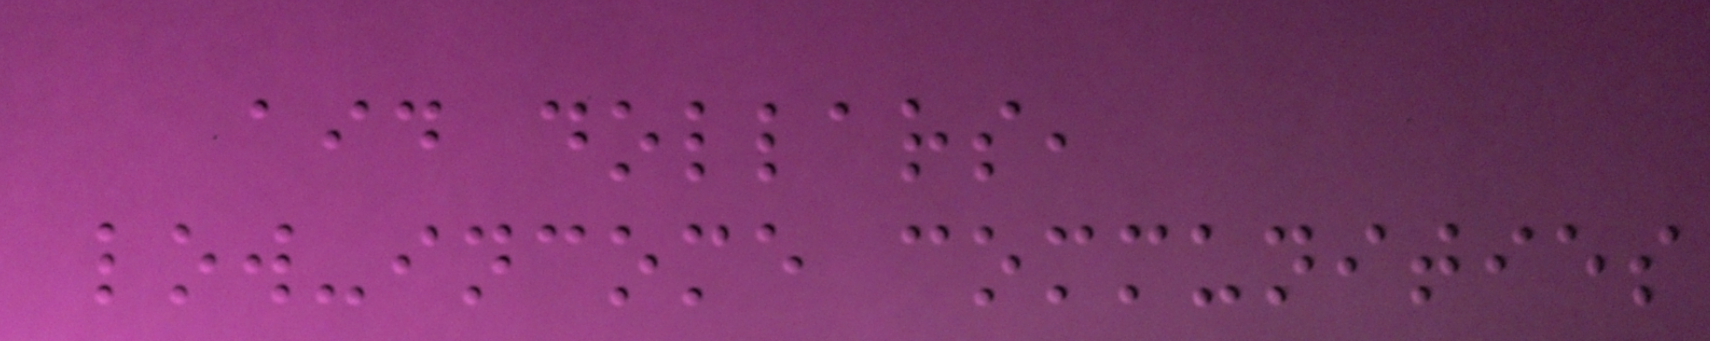aid dollars,
low-income communities
